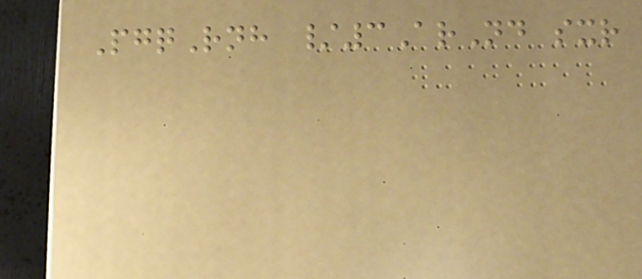PgqRnh /3ArNd sxr
